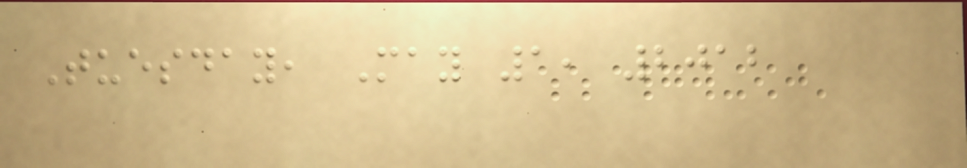Tuesday, May 1, 2012
